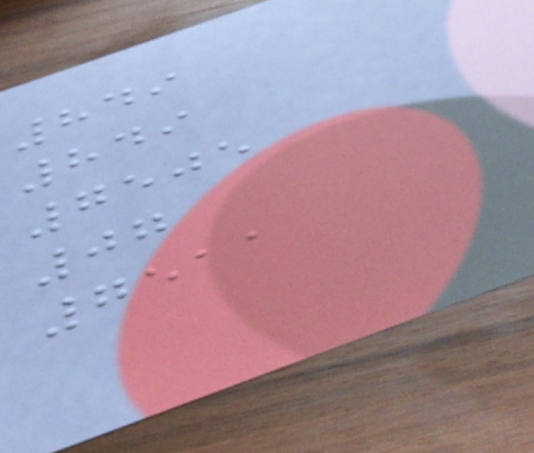849
849
7505
07
7511
